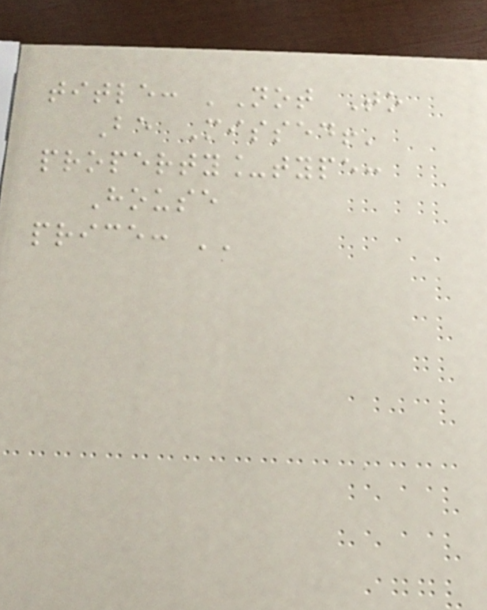title: 'Not To
Be Missed!'
property_type:
House
price: ''
